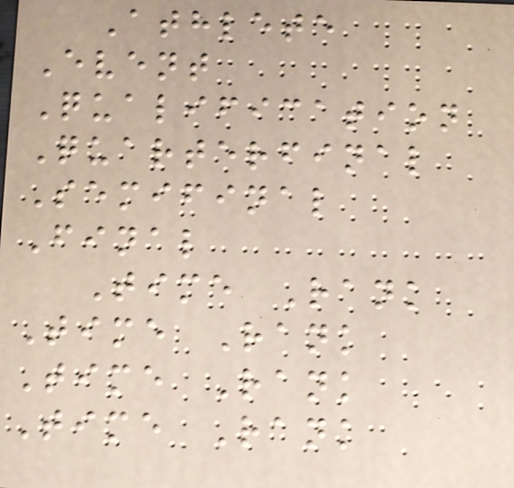Athlete
Event
Qualification
Quarterfinal
Semifinal
Final
Time Rank
Time Rank
Time Rank
Time Rank
